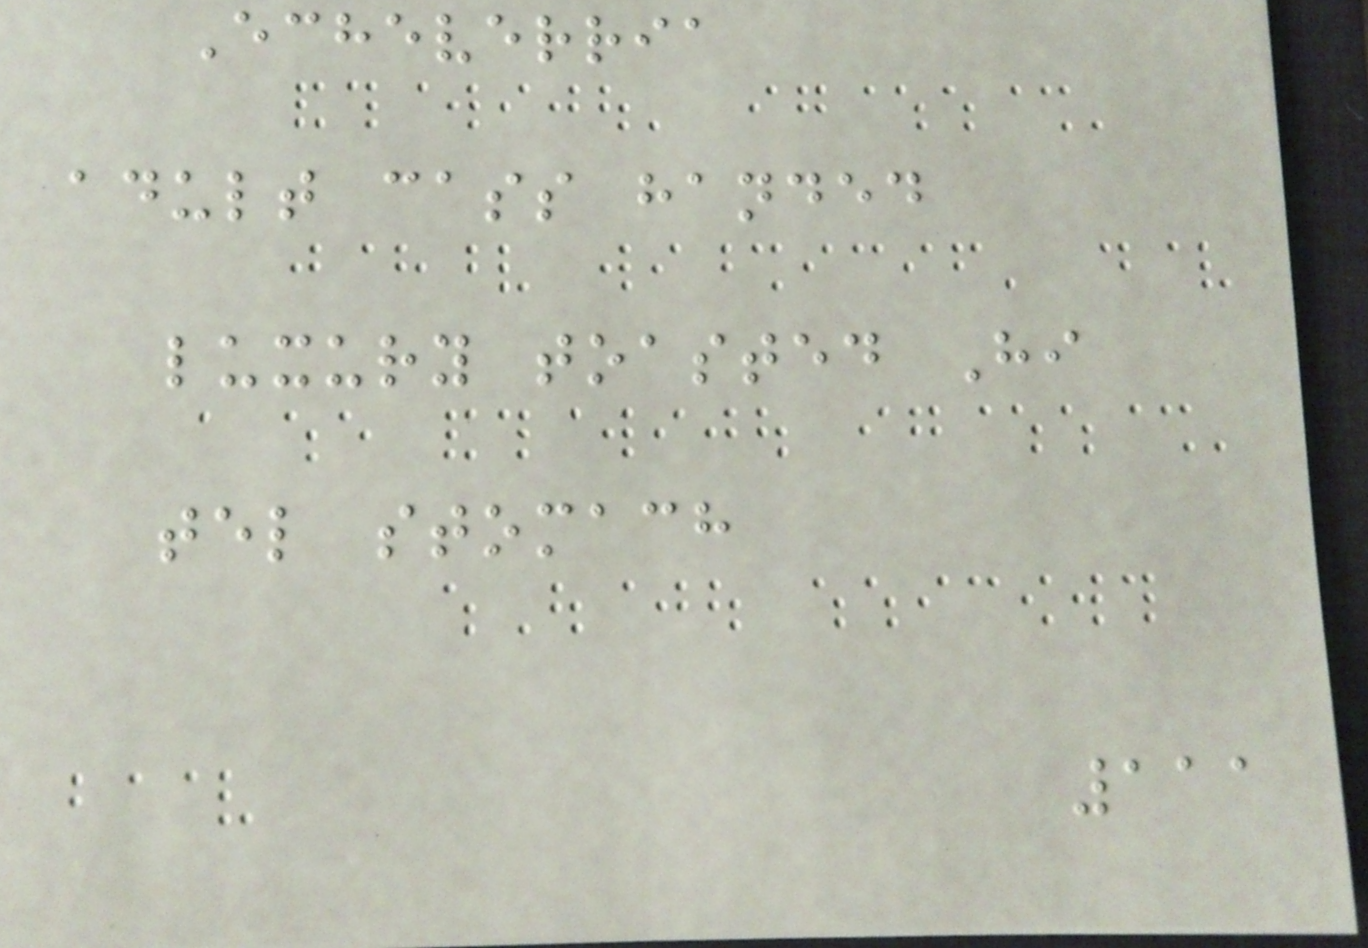Echeverria
adult cass handed
luxury toasted Hi
tel stomach
111
